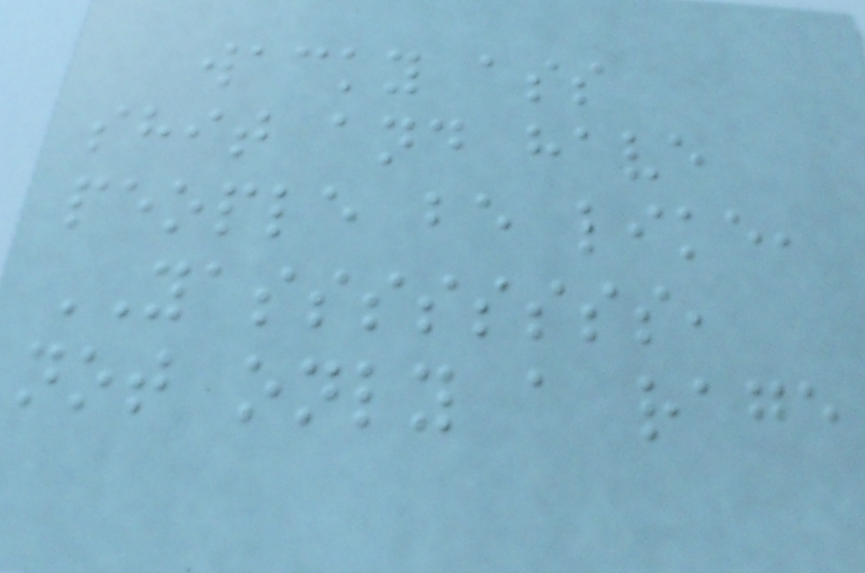wacky ass
shit and have
people be like,
YASSSSSSSS,
not only a rage
